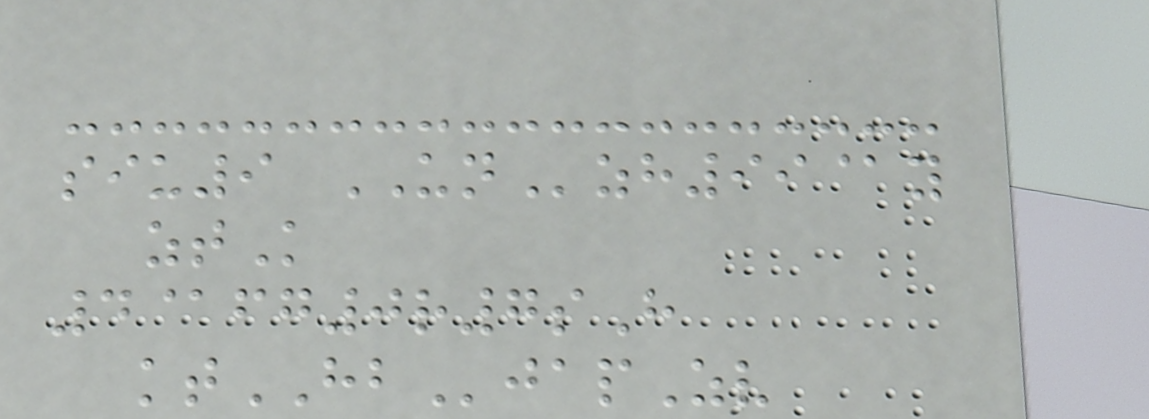siu9 UNzh99@y
ztK
4@fg0r7sH
ktHBjapZv
